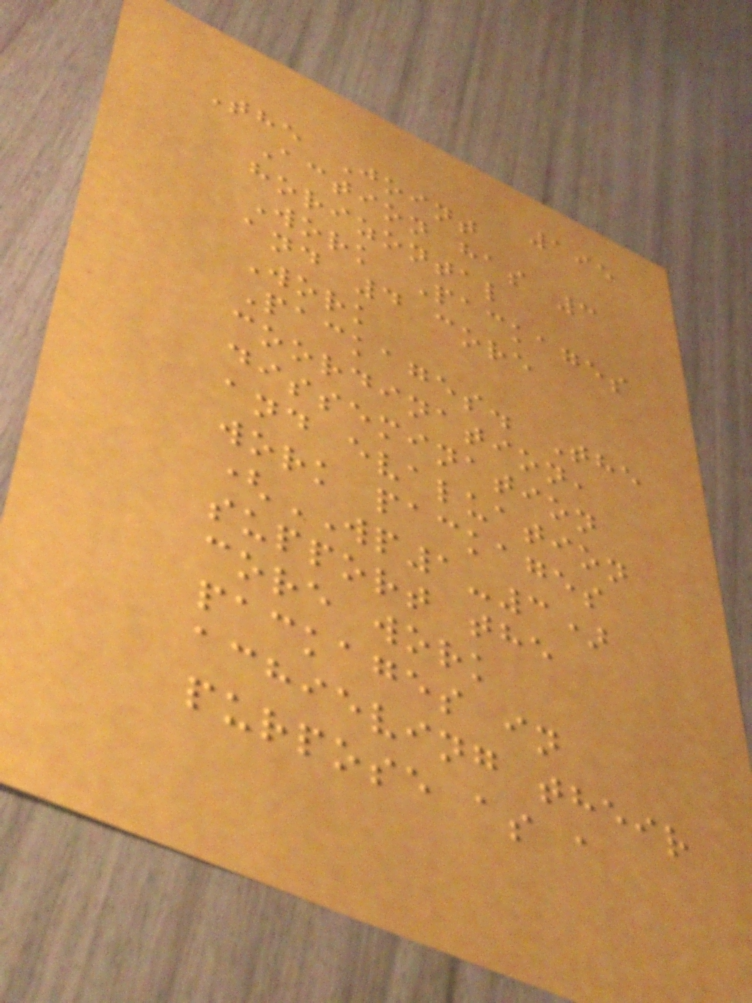195
The Joint
Action has 3
horizontal
Work Packages
and 4 core
Work
Packages. The
coordination,
dissemination
and evaluation
work packages
(WP1-3)
support the
core work
packages in
achieving their
purpose as a
